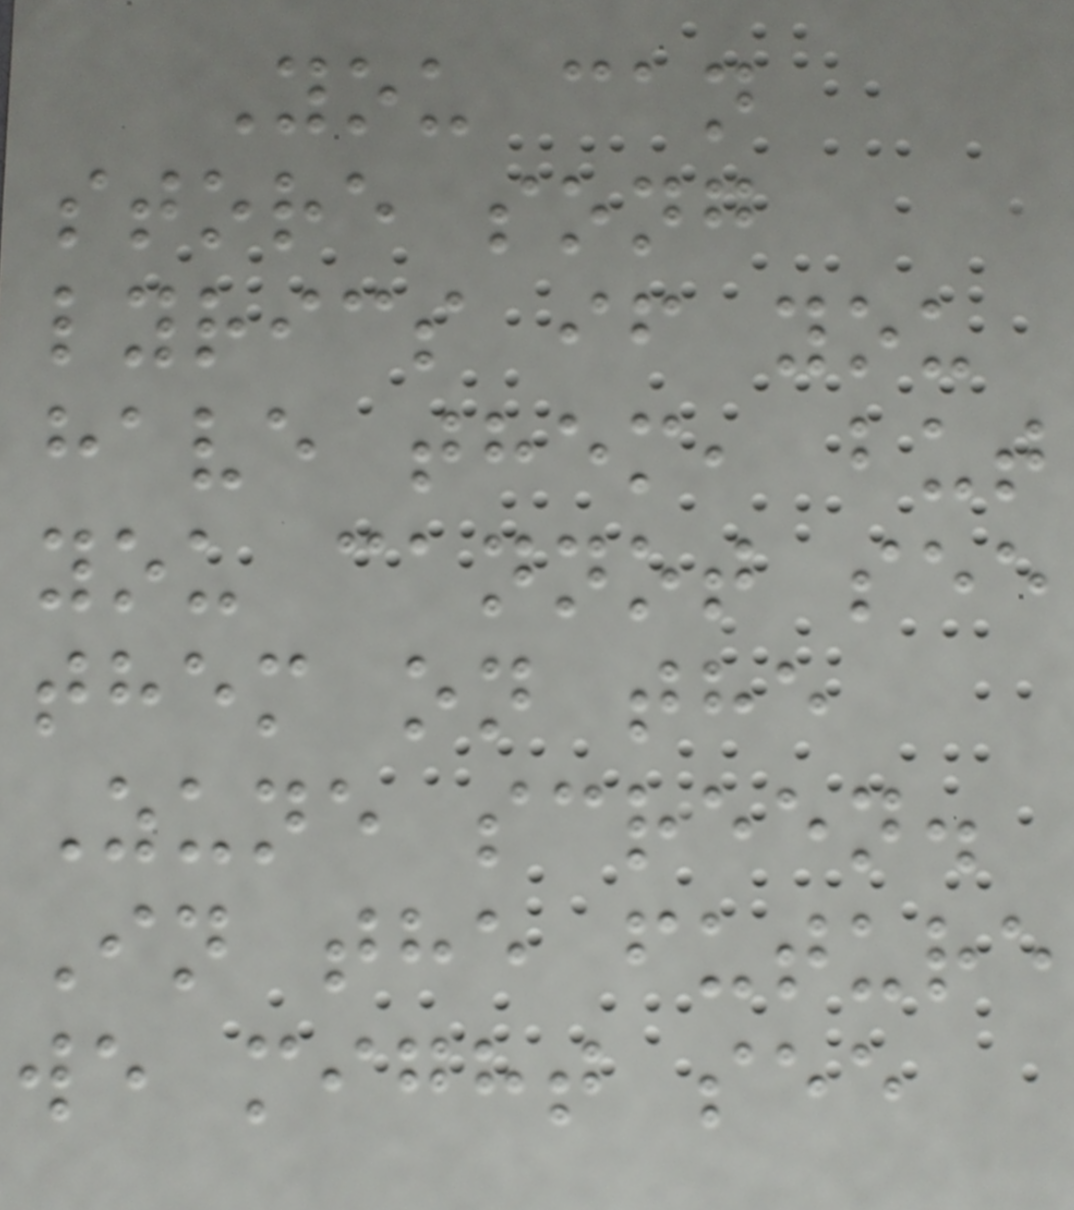You can
store song
lyrics if you
have them, but
you cannot see
them on the
Zune screen.
In the future
we might see
